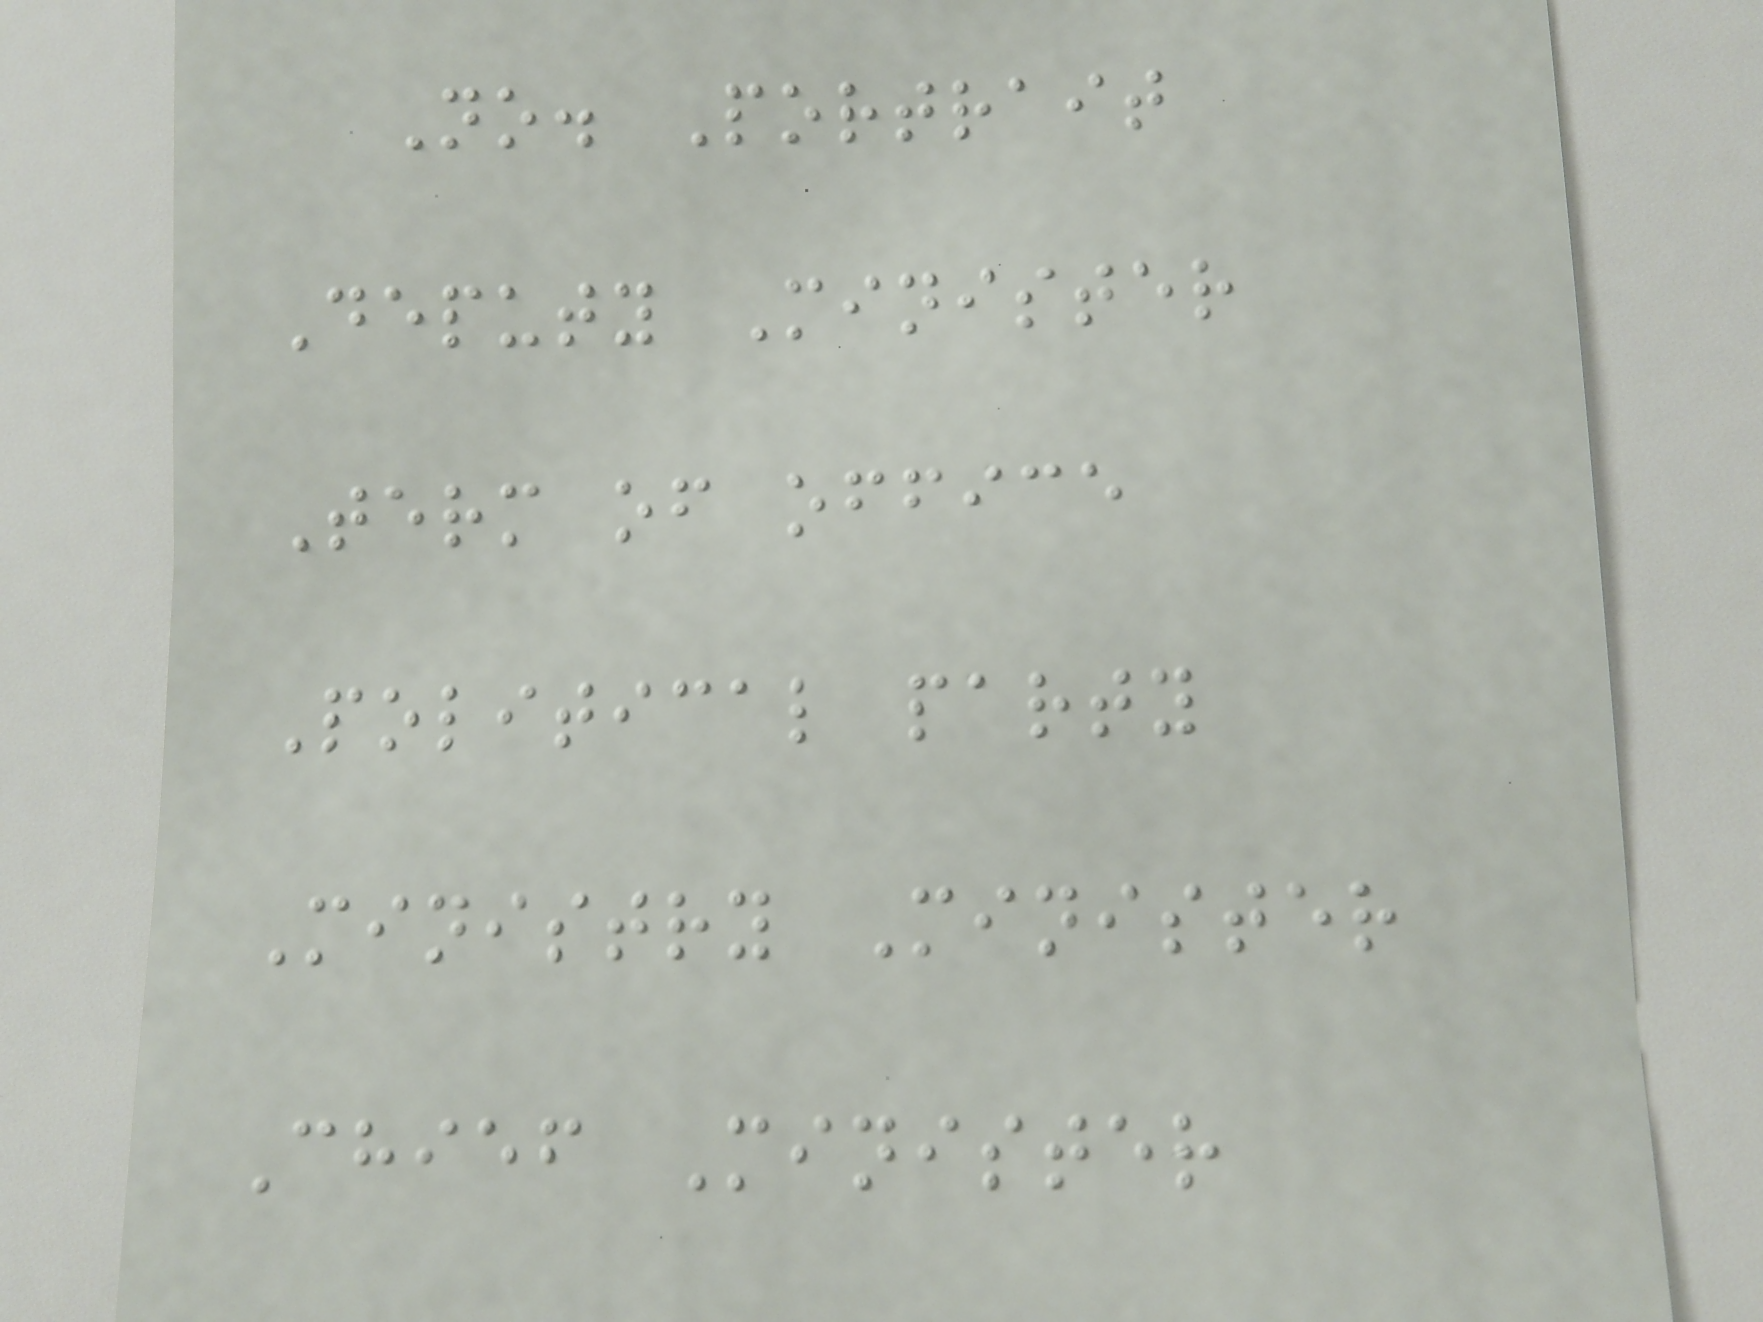No. Portrait
Deputy Minister
Term of office
Political party
Ministry Minister
Chief Minister
